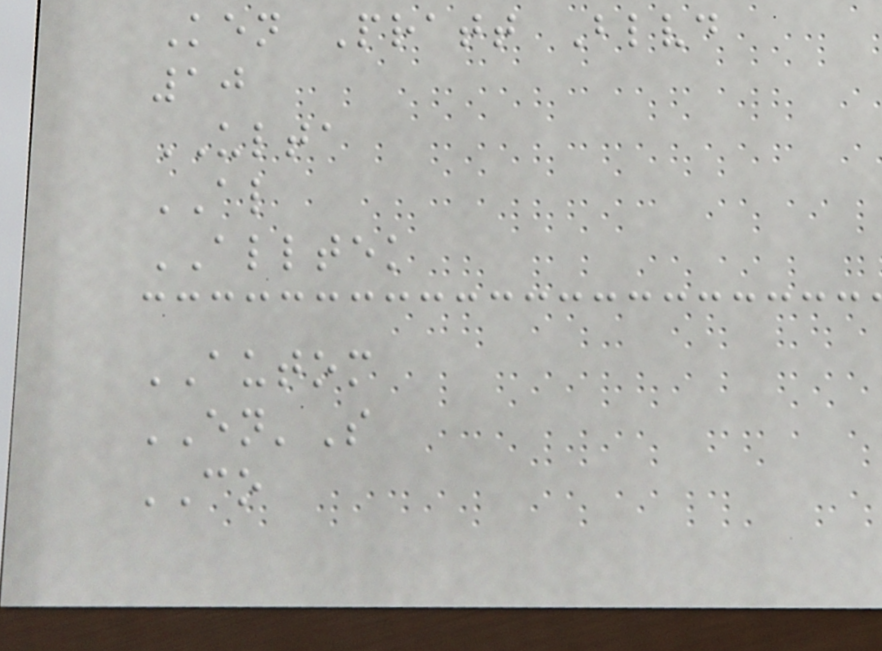Ken Pratt Blvd
10
ULTA
AL
ALLTEK
AUTOM
EN'S
CO
